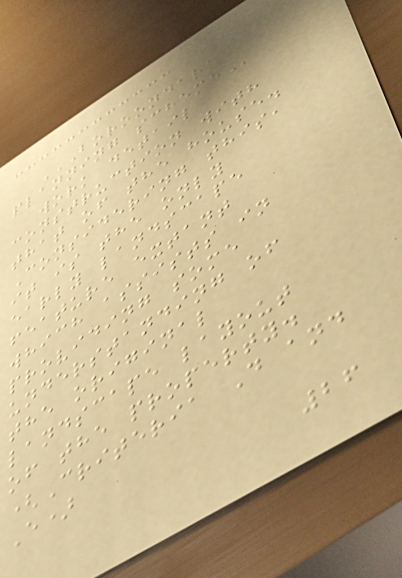BOROONDARA
PLANNING SCHEME
work detail
construction with
that of the house.
Considering this,
it is the only
early landscape
feature extant
which assists in
providing some
understanding of
the original
landscape layout
of the property.
(Criteria D and
E)
26
